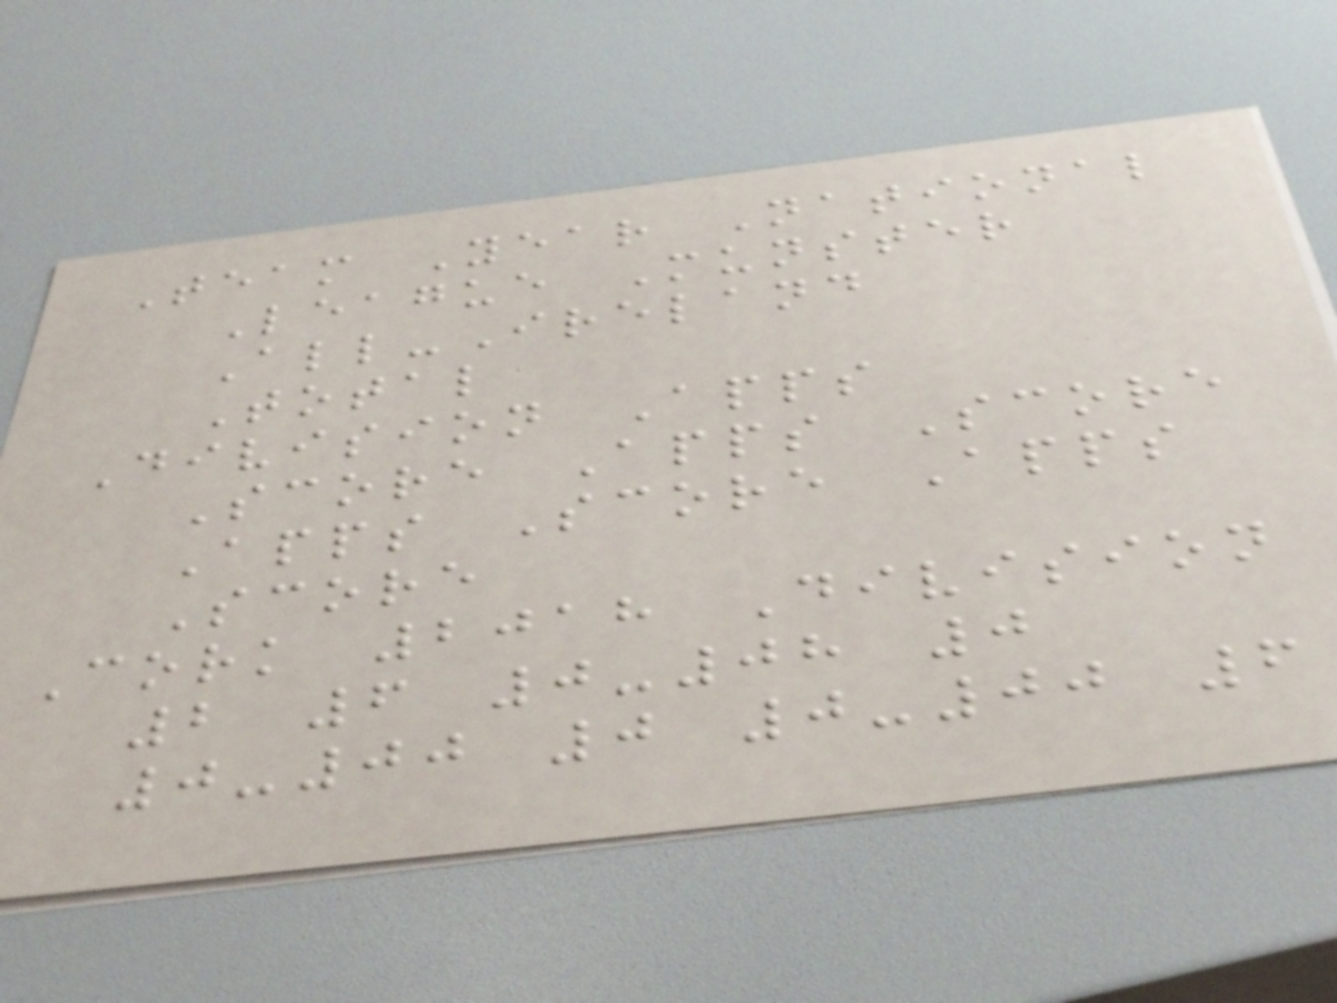Team Year National
League Munster
All-Ireland
Total
Division Apps
Score Apps Score
Apps Score Apps
Score
Cork 2018 Division
2 6 0-08 0
0-00 0 0-00 6
